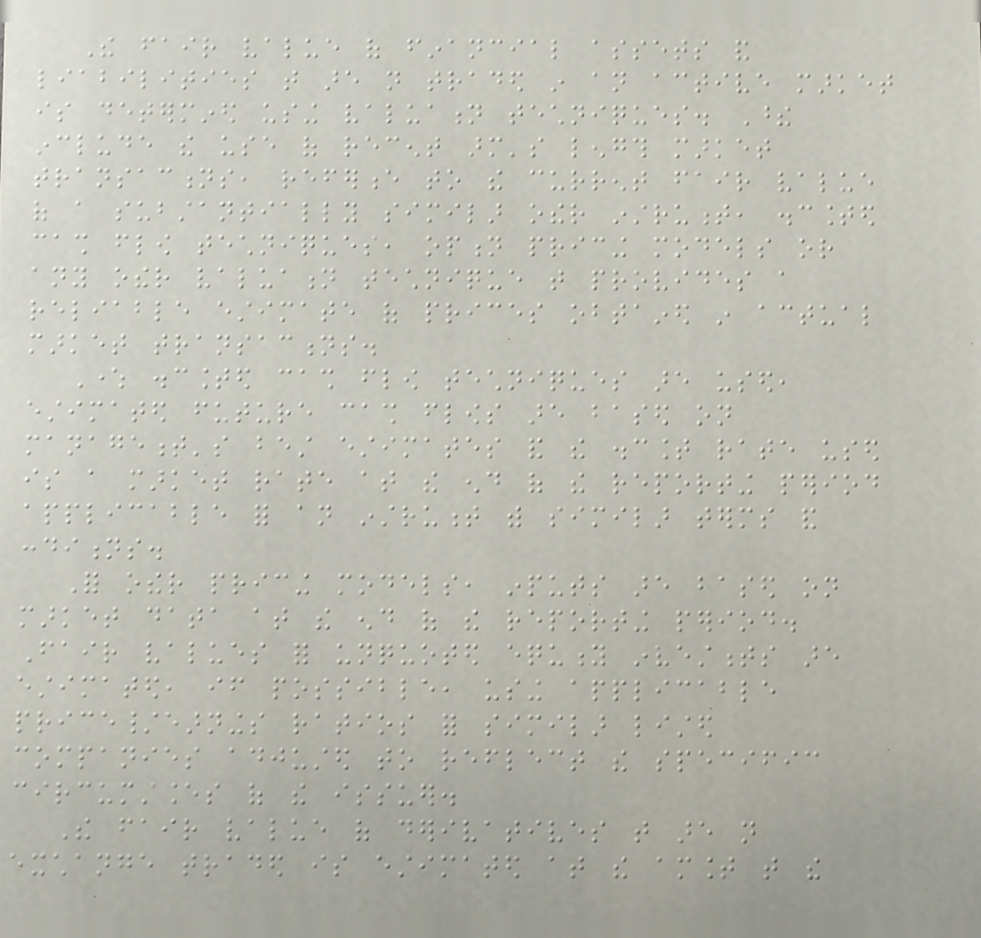The fair value of financial assets and
liabilities that are not traded in an active market
is determined using valuation techniques. These
include the use of recent arm's length market
transactions, reference to the current fair value
of a substantially similar other instrument, discounted
cash flow techniques, option pricing models or
any other valuation technique that provides a
reliable estimate of prices obtained in actual
market transactions.
Where discounted cash flow techniques are used,
estimated future cash flows are based on
management's best estimates and the discount rate used
is a market rate at the end of the reporting period
applicable for an instrument with similar terms and
conditions.
For other pricing models, inputs are based on
market data at the end of the reporting period.
Fair values for unquoted equity investments are
estimated, if possible, using applicable
price/earnings ratios for similar listed
companies adjusted to reflect the specific
circumstances of the issuer.
The fair value of derivatives that are not
exchange traded is estimated at the amount that the
